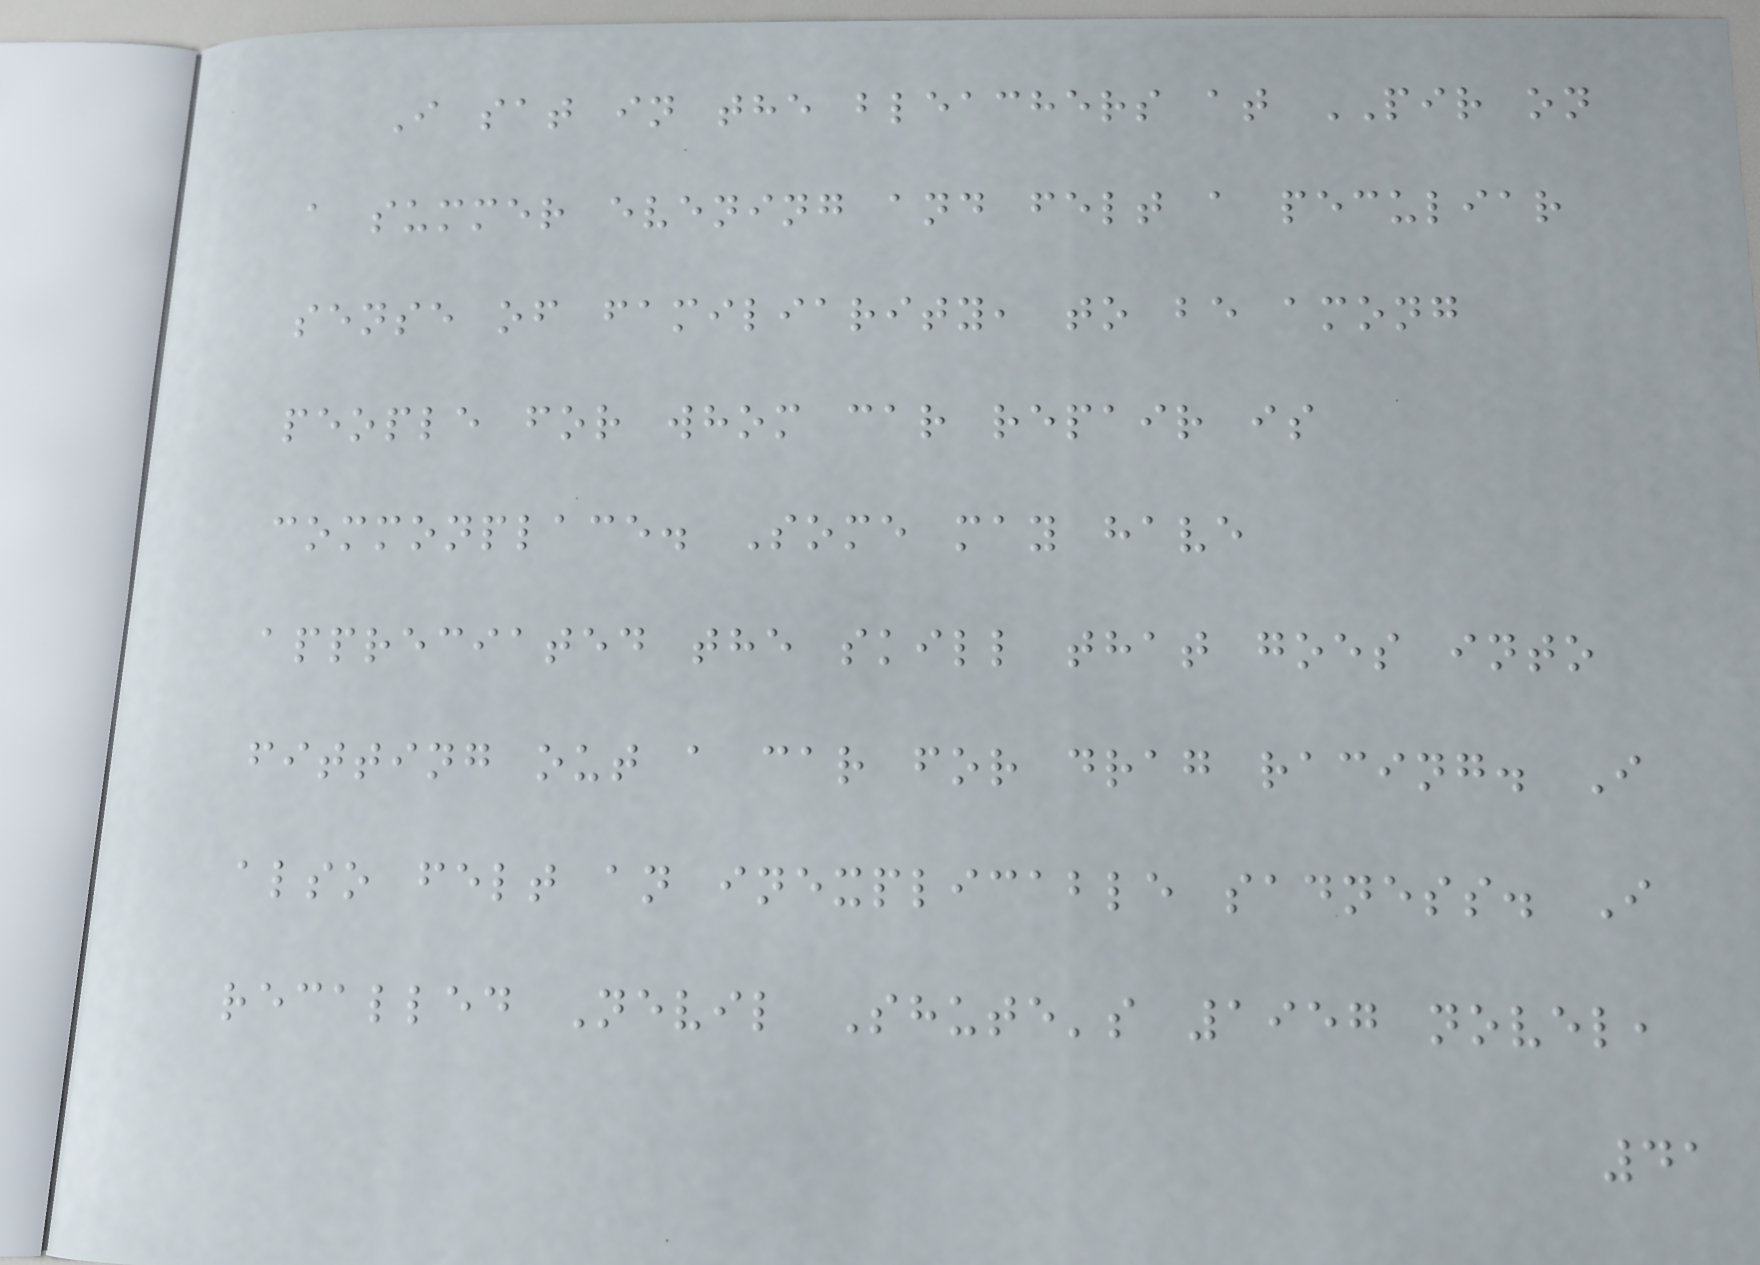I sat in the bleachers at PIR on
a summer evening and felt a peculiar
sense of familiarity, to be among
people for whom car repair is
commonplace. Some may have
appreciated the skill that goes into
fitting out a car for drag racing. I
also felt an inexplicable sadness. I
recalled Nevil Shute's 1957 novel,
41
